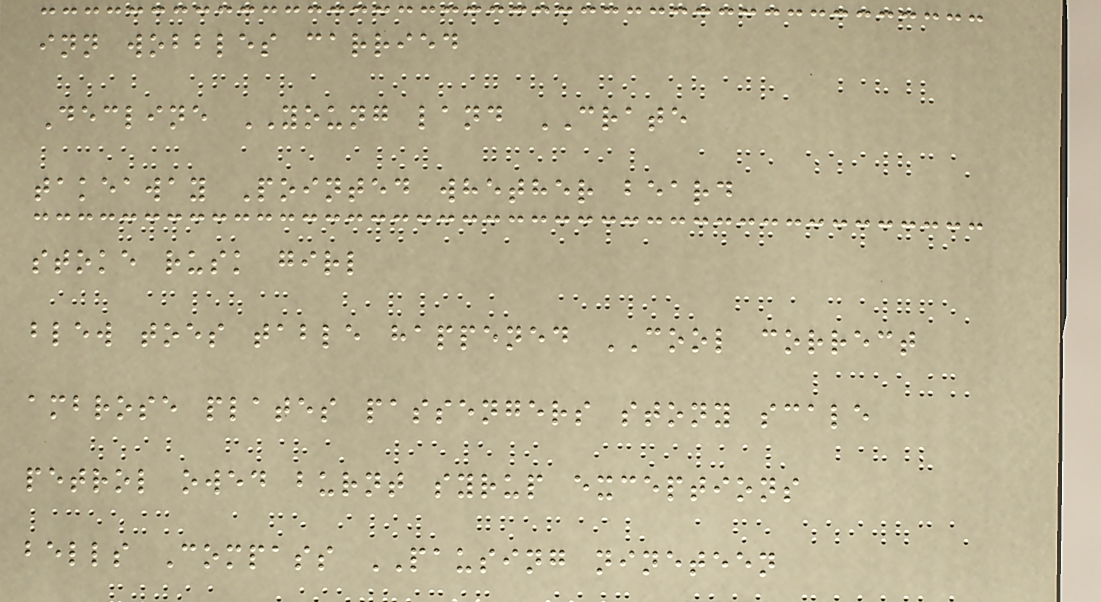inn wobbles carried
Decline YOUNG land CRATE
takeaway Pointed whether beard
stoke rusk girl
blew toes table happened COOL correct
ambrose plates passengers stony scale
petrol owed burnt syrup exceptions
bells Compass PAUSING nineteen
